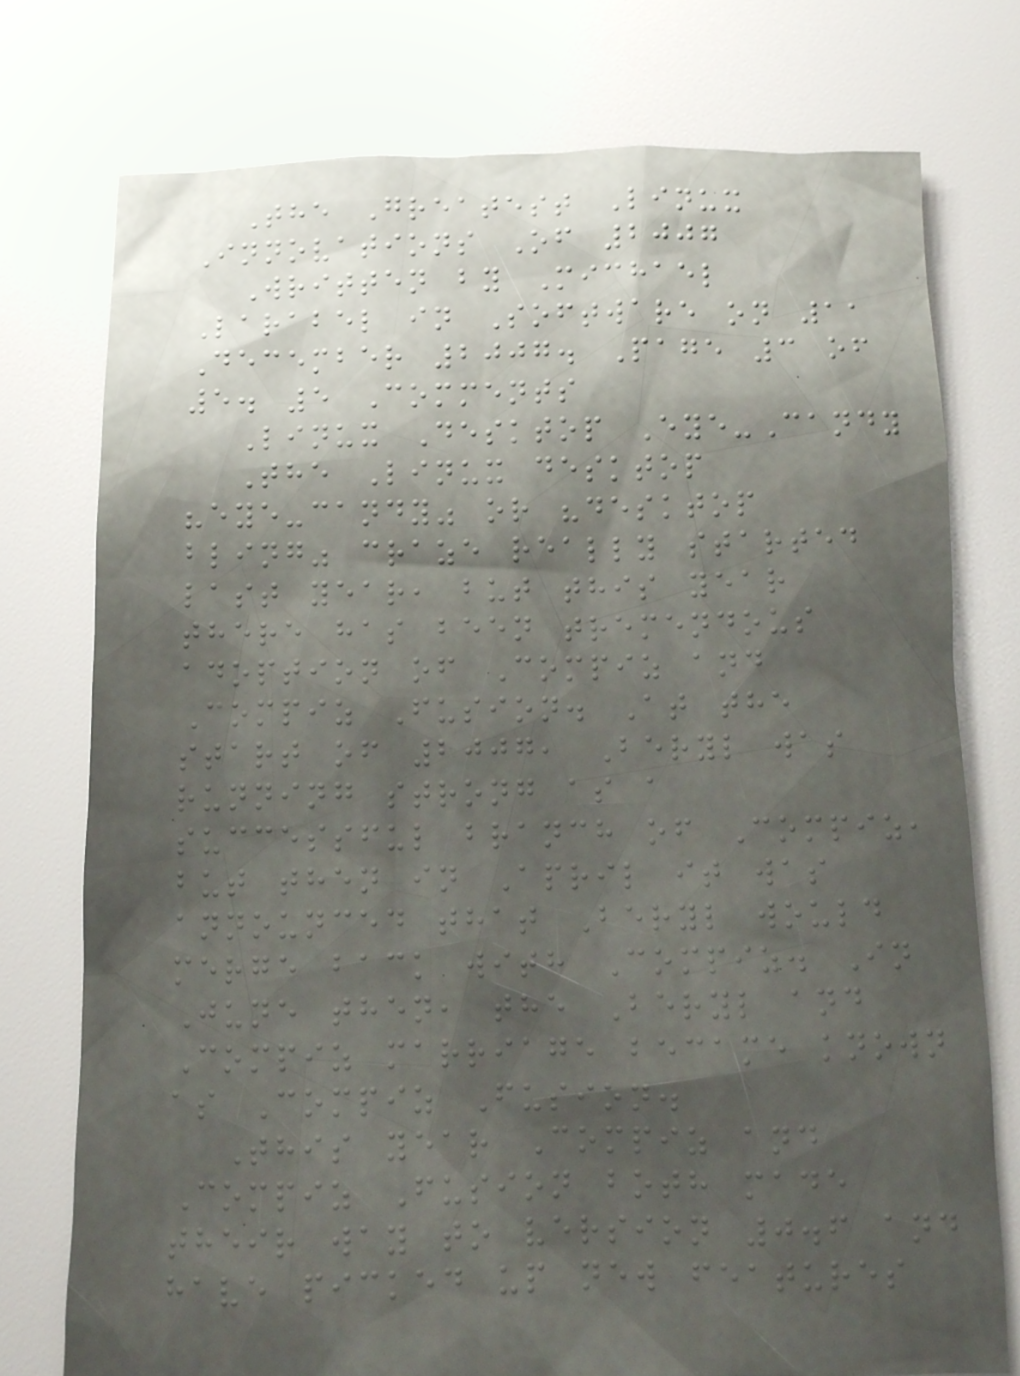The Greatest Linux
Innovations Of 2007
Written by Michael
Larabel in Software on 11
December 2007. Page 3 of
5. 5 Comments
Linux Desktop Eye-Candy
The Linux desktop
"eye-candy" or "desktop
bling" craze really started
last year, but this year
there has been tremendous
adoption of Compiz and
Compiz Fusion. At the
start of 2007, Beryl was
running strong as a
successful branch of Compiz,
but then in April it was
announced that Beryl would
merge back with Compiz. In
June then, the Beryl and
Compiz marriage became known
as Compiz Fusion.
This year Compiz and
Compiz Fusion both made
their way to version 0.6 and
have picked up new features
